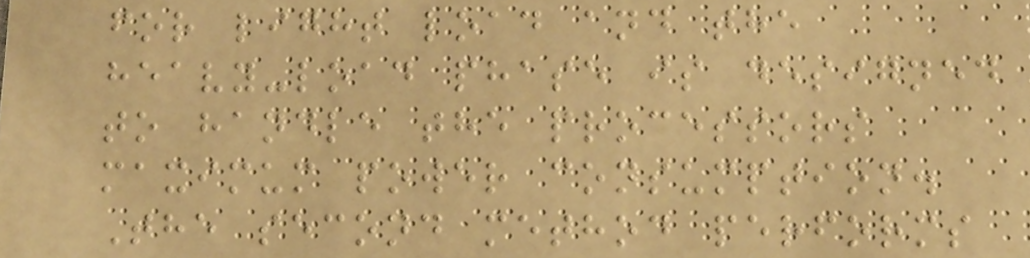for light load and the
heavy-load phase is designed
to handle the processors
maximum power consumption.
The second method performs
